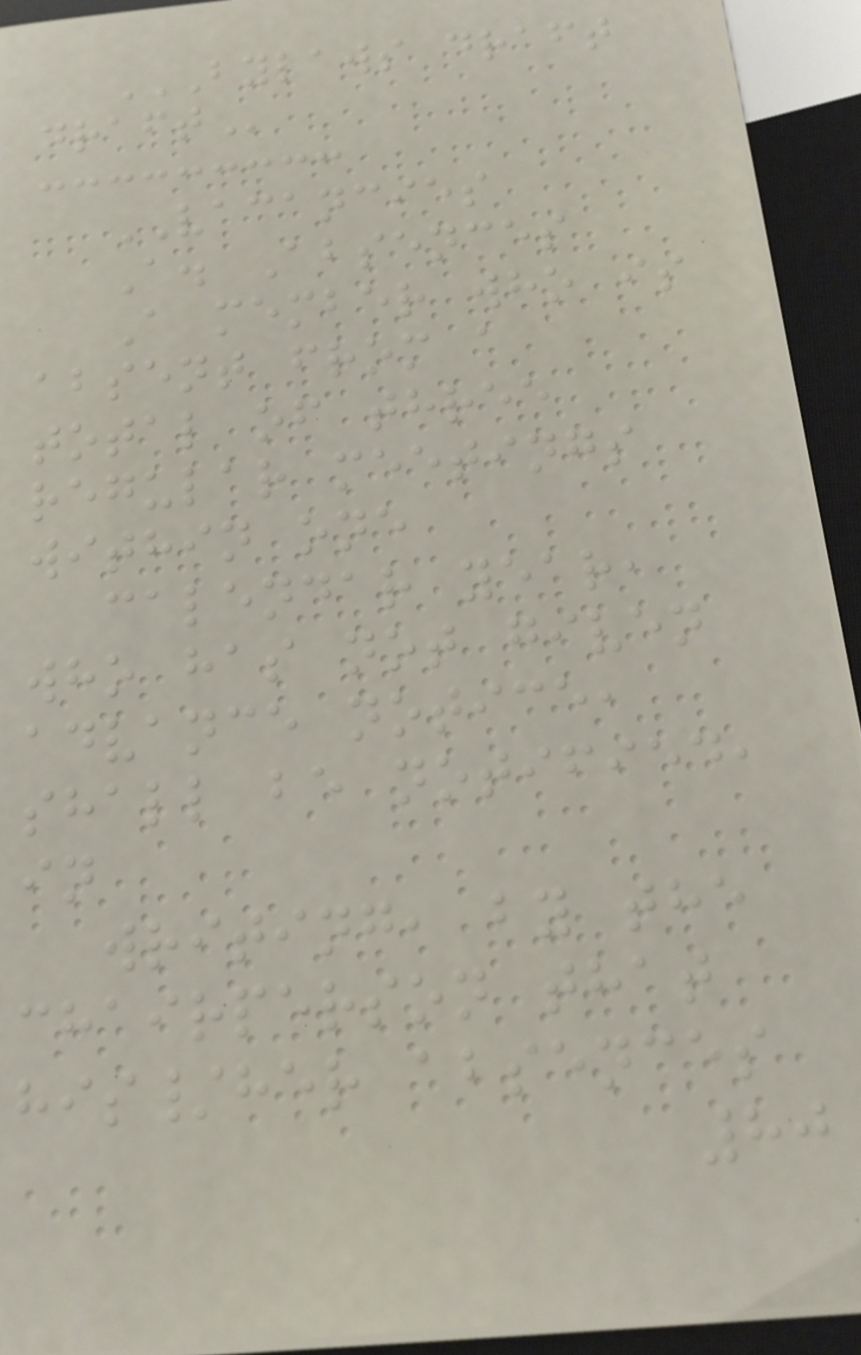BYLAWS DRAFT
DRAFT
VACANCIES
A. Absences
A member who is
absent from a
total of three
regular meetings
within one
calendar year,
who has not given
advance notice,
shall be notified,
in
writing, by the
chairperson that
his/her absences
80
